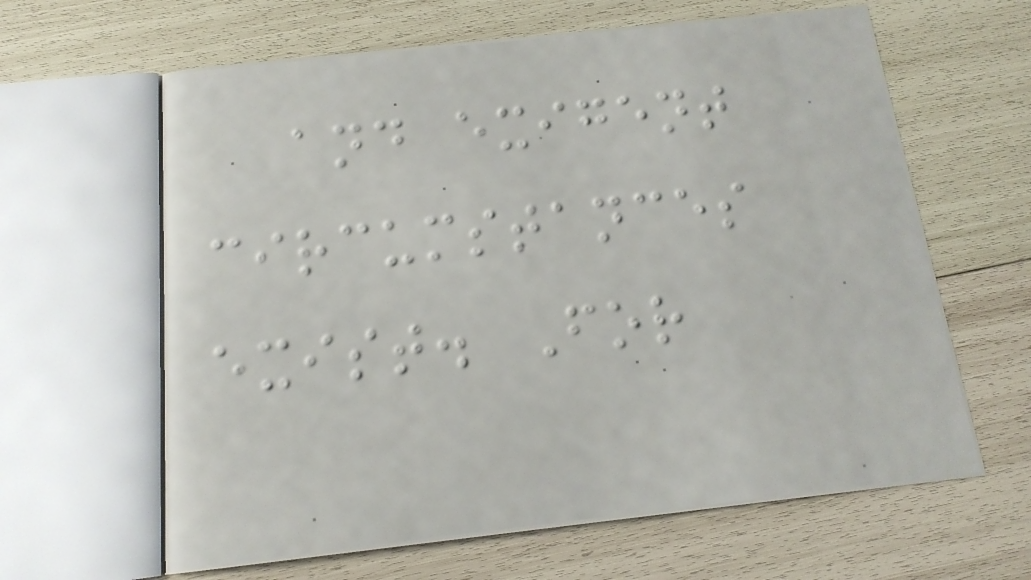and exigent
circumstances
exist. For
